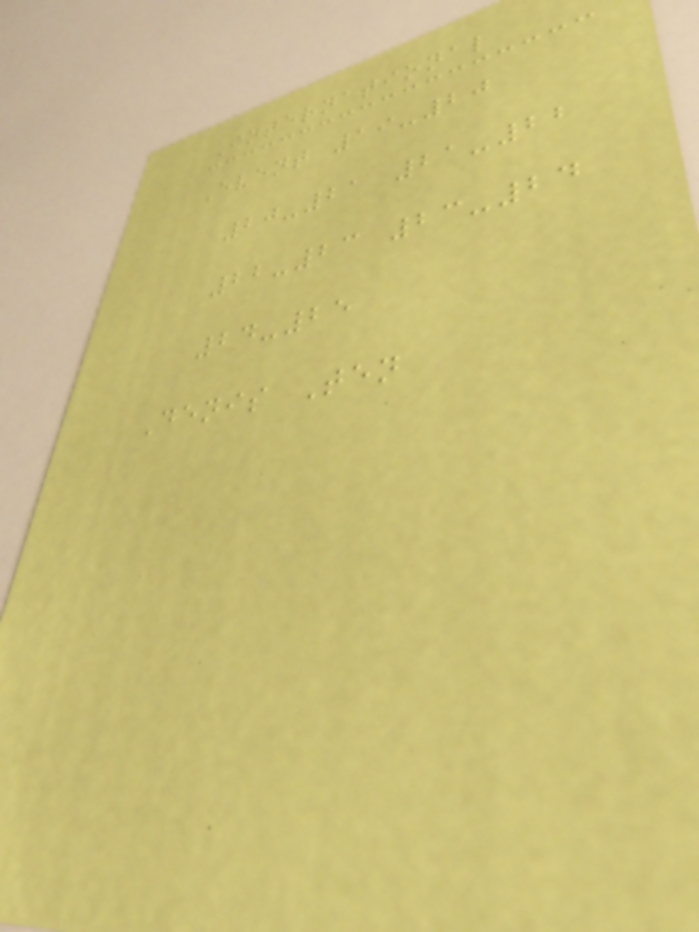International
Event 19-20
20-21 21-22
22-23 23-24
24-25
Denis Ten
